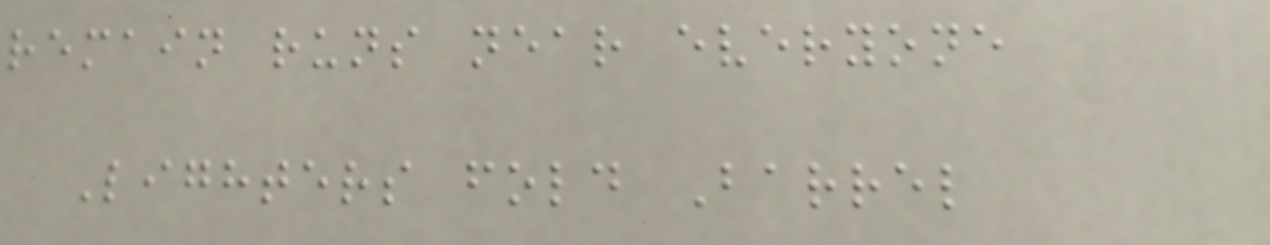remain runs near everyone
Lighters fold Barrel
